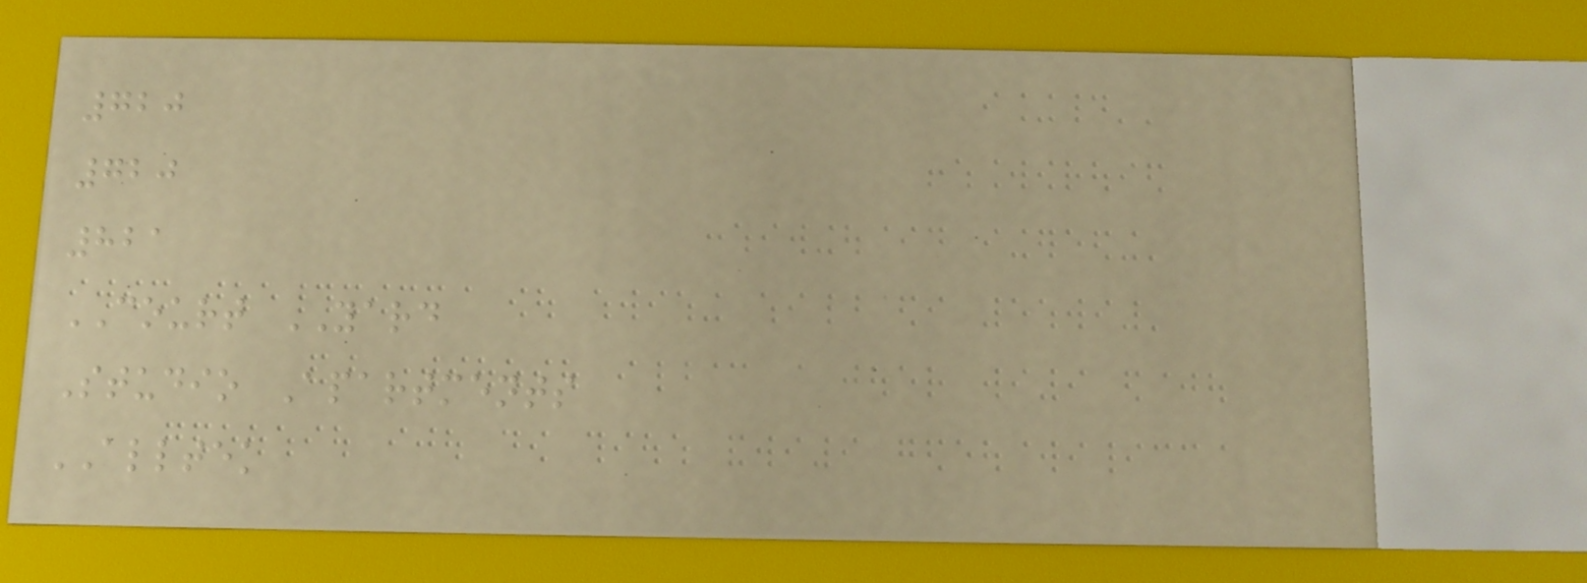720
720
821
COURT YARD
Studio Apartments
ALLTEK
